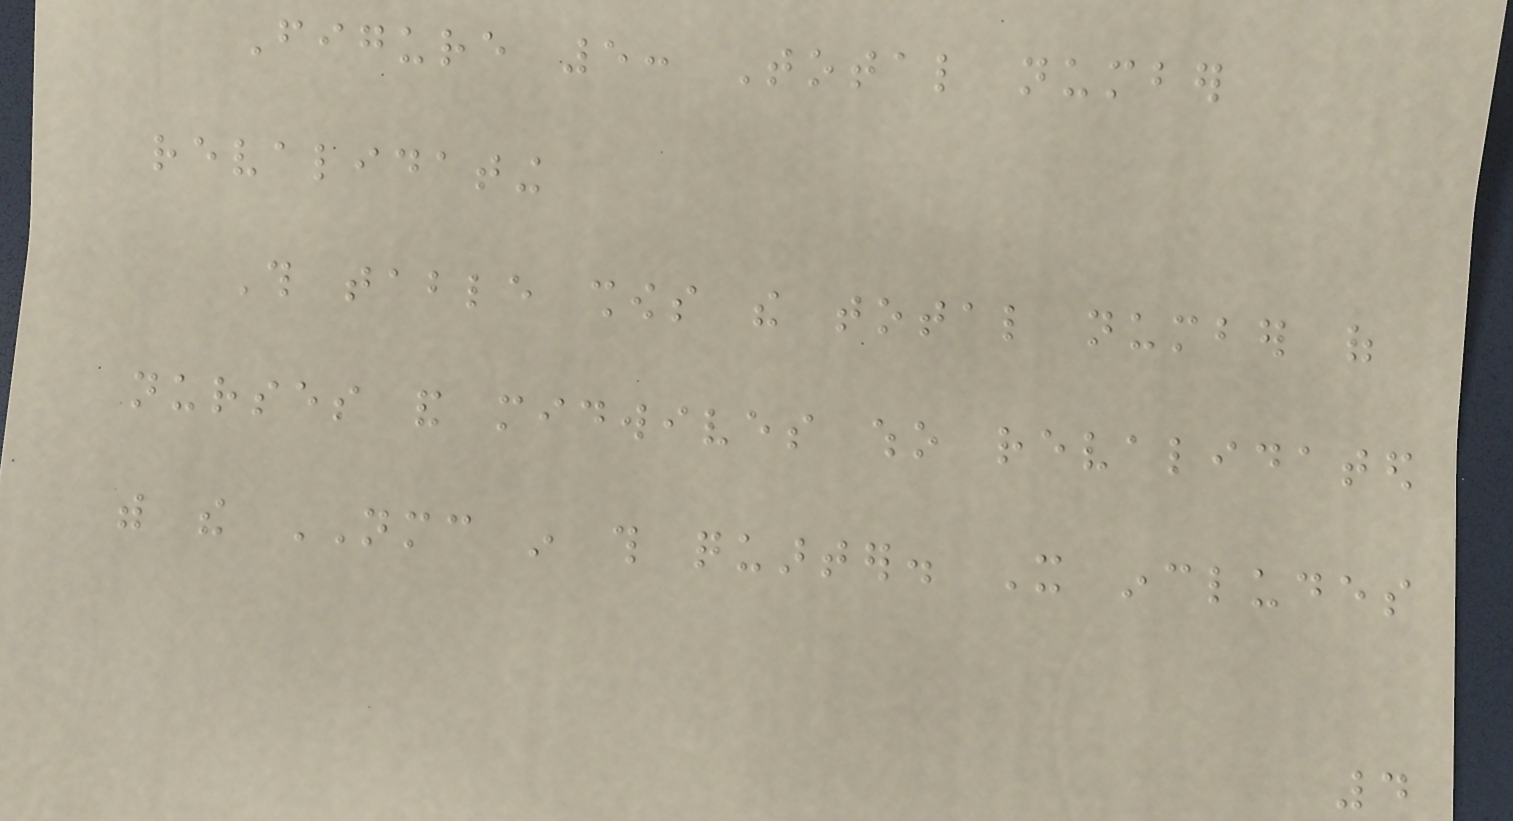Figure 5: Total number
revalidating
This table shows the total number of
nurses and midwives who revalidated
with the NMC in this quarter. It includes
4
